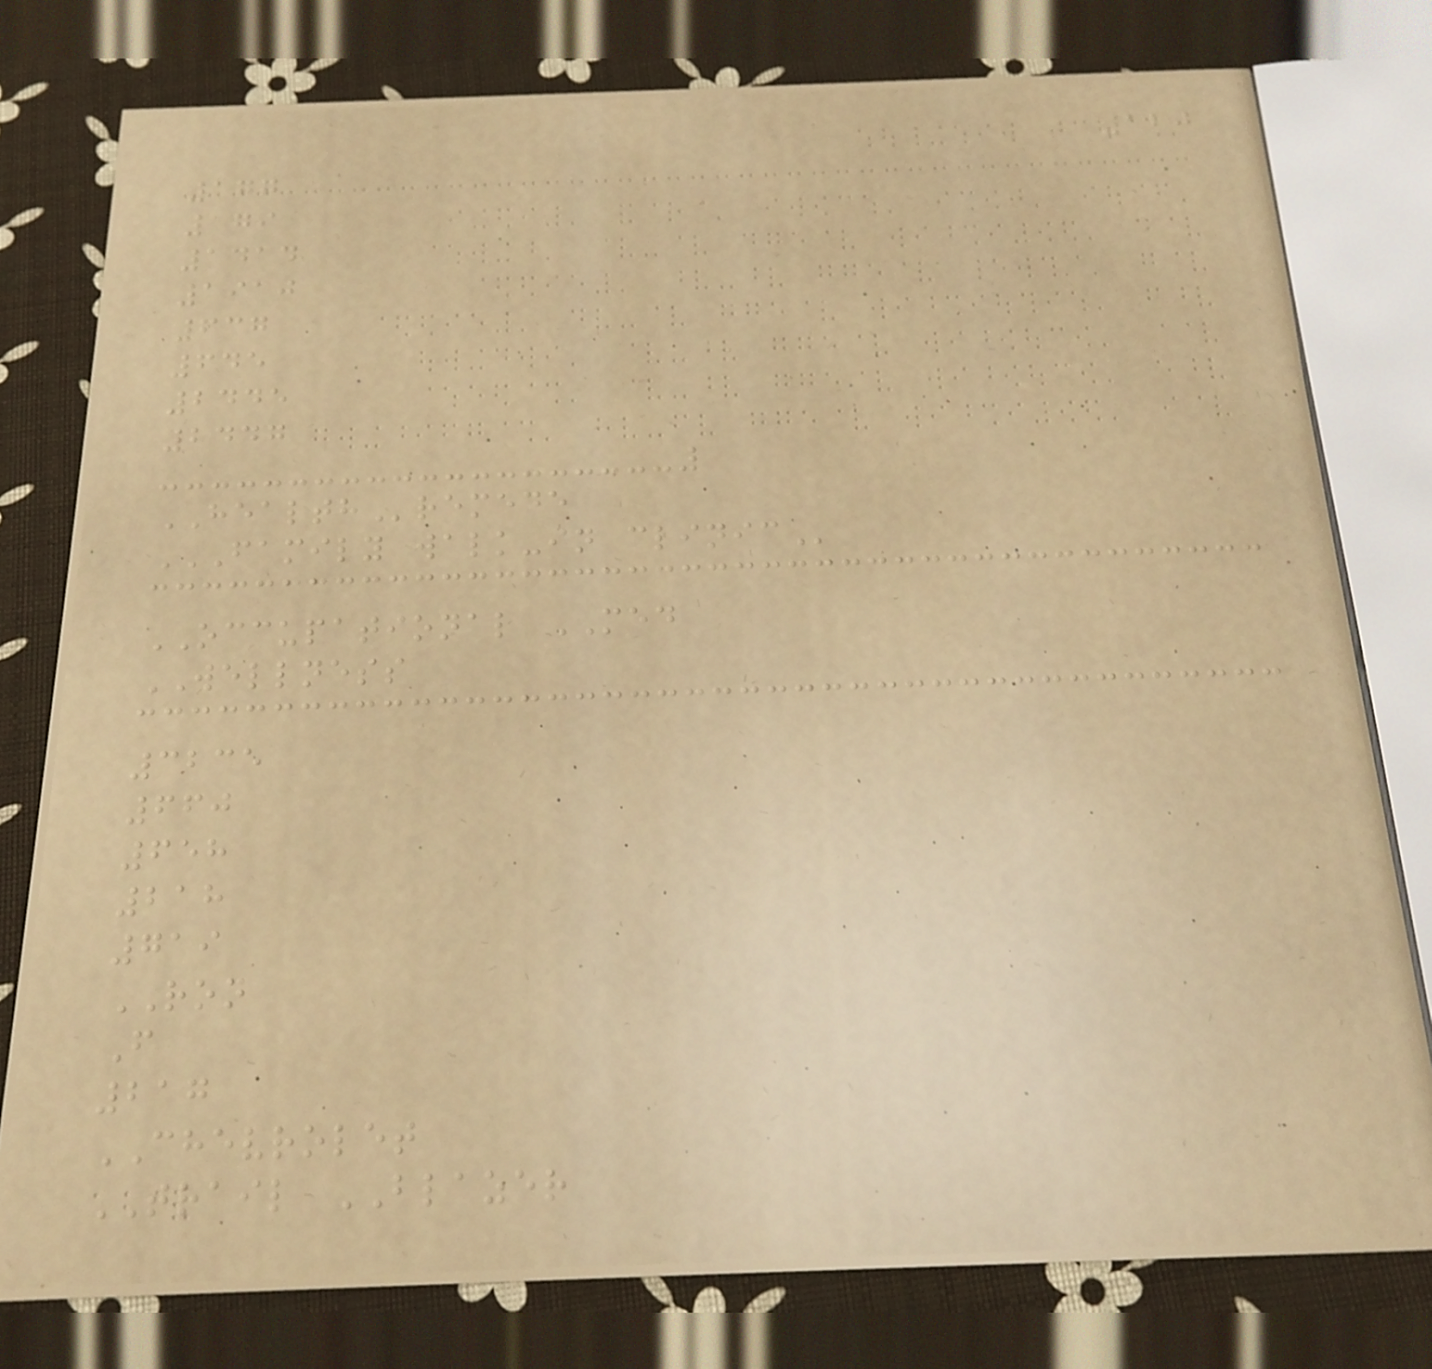120
177
179
1414
1910
637
645
2445
2447
HEALTHremede
FAMILY WALK-IN CLINIC
OCCUPATIONAL MED
WELLNESS
3235
660
658
218
719
RON
F
217
CHEVROLET
TRAIL BLAZER
